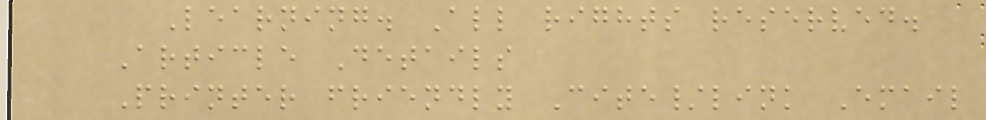Learning. All rights reserved.
Article Details
Printer friendly Cite/link Email
